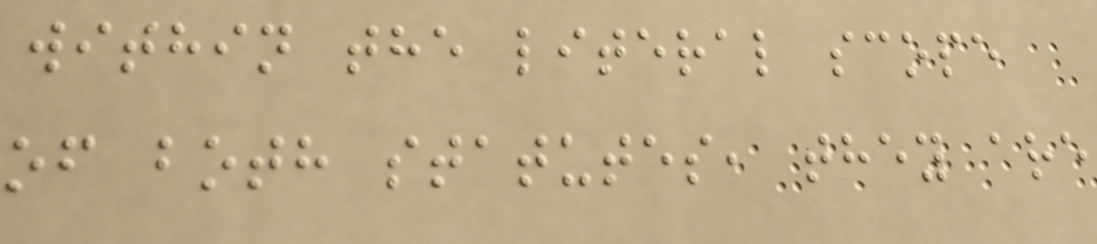within the literal scope
of both statutes, they are
